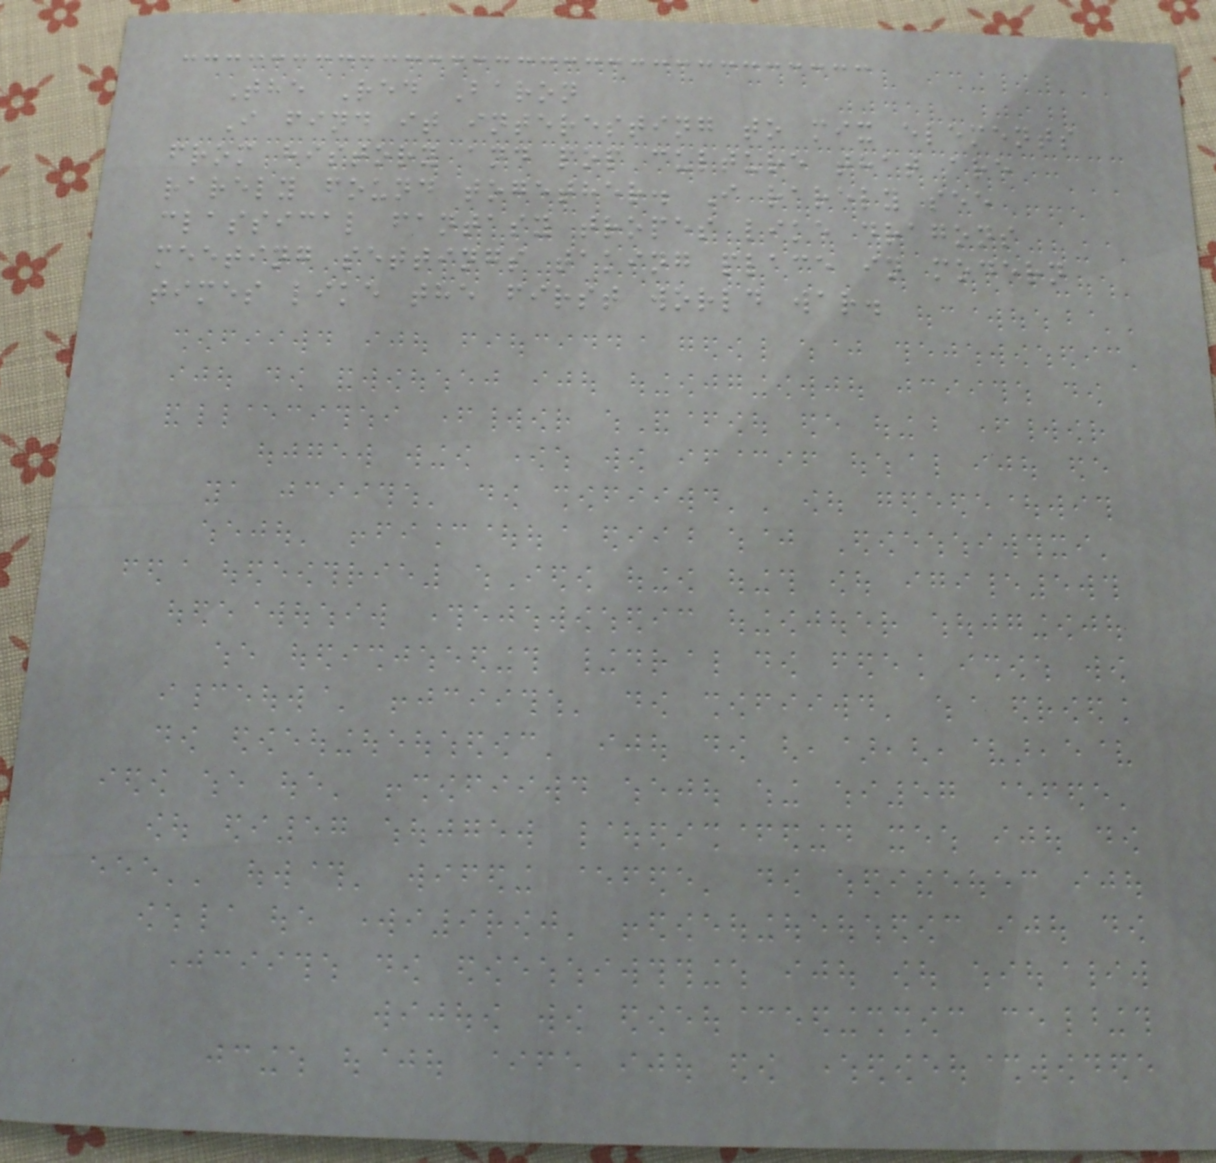The Red Baron
I find it interesting to mix elements
from history and pop culture that are
rarely found together. I rarely see
classical fantasy tropes like dragons
meeting settings taking place in modern
times like the first world war.
